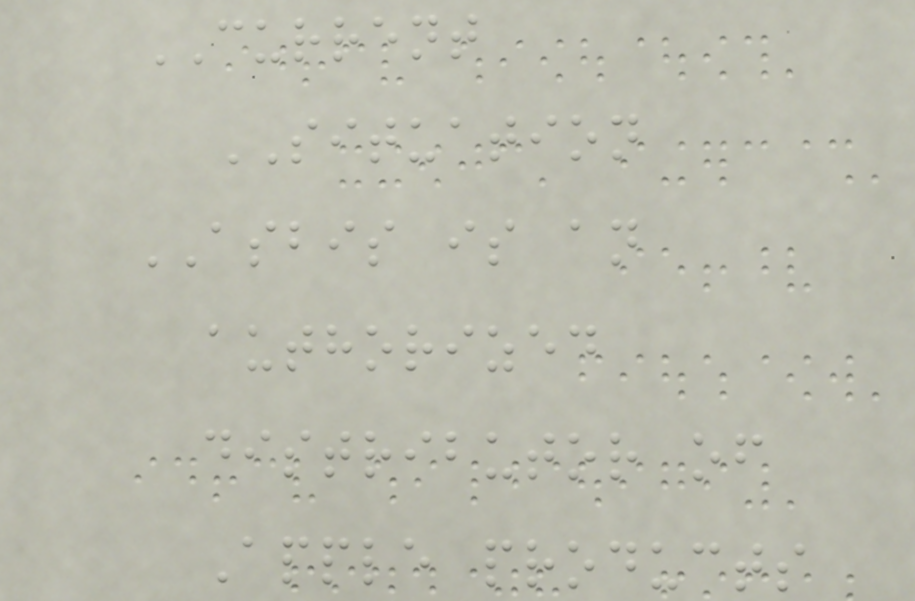CURRENT
SITUATION
ASBIS is an
authorized
distributor of
Apple products
